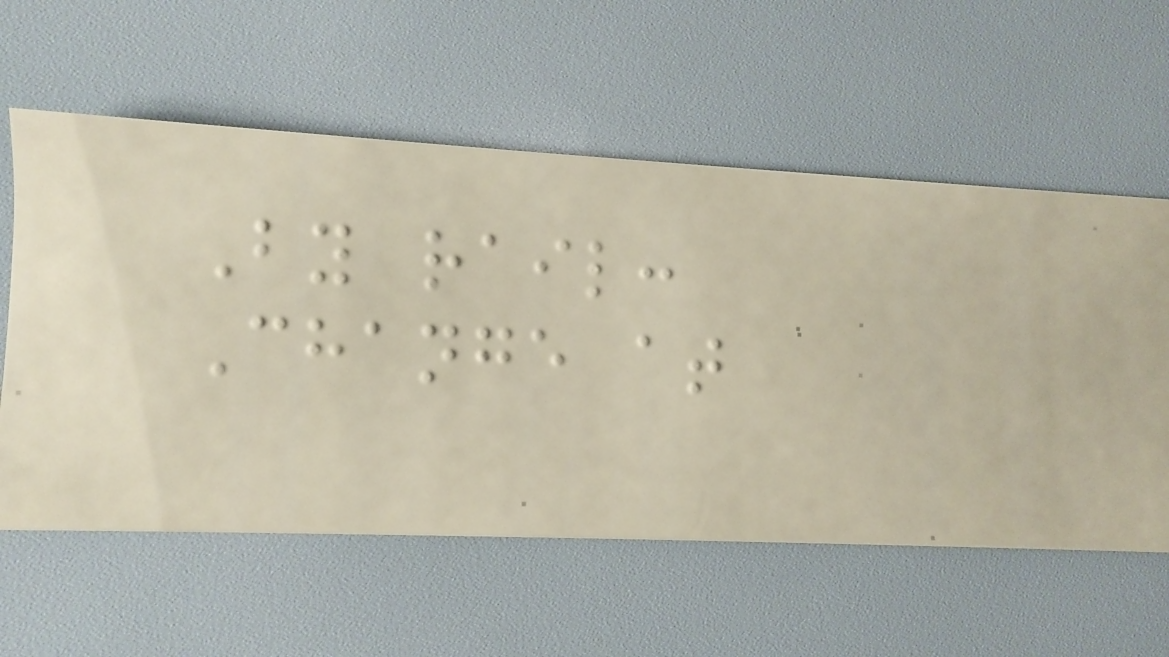By rail:
Change at
